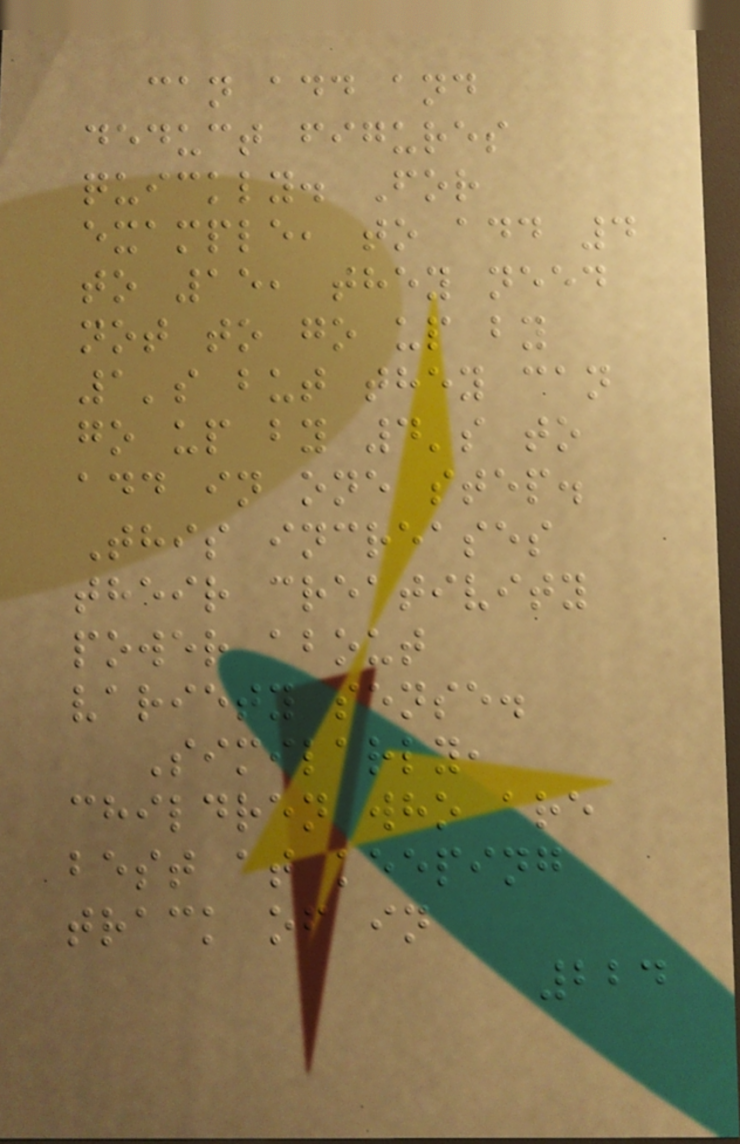can add and
deduct figures
quickly. For
example, to add 4
to 15, they need
not to go up by
1's but they can
go up by 4's to
add in one step.
This increases
their creativity
power about
variety sense.
Similarly,
children who are
best at keeping
track of in
224
